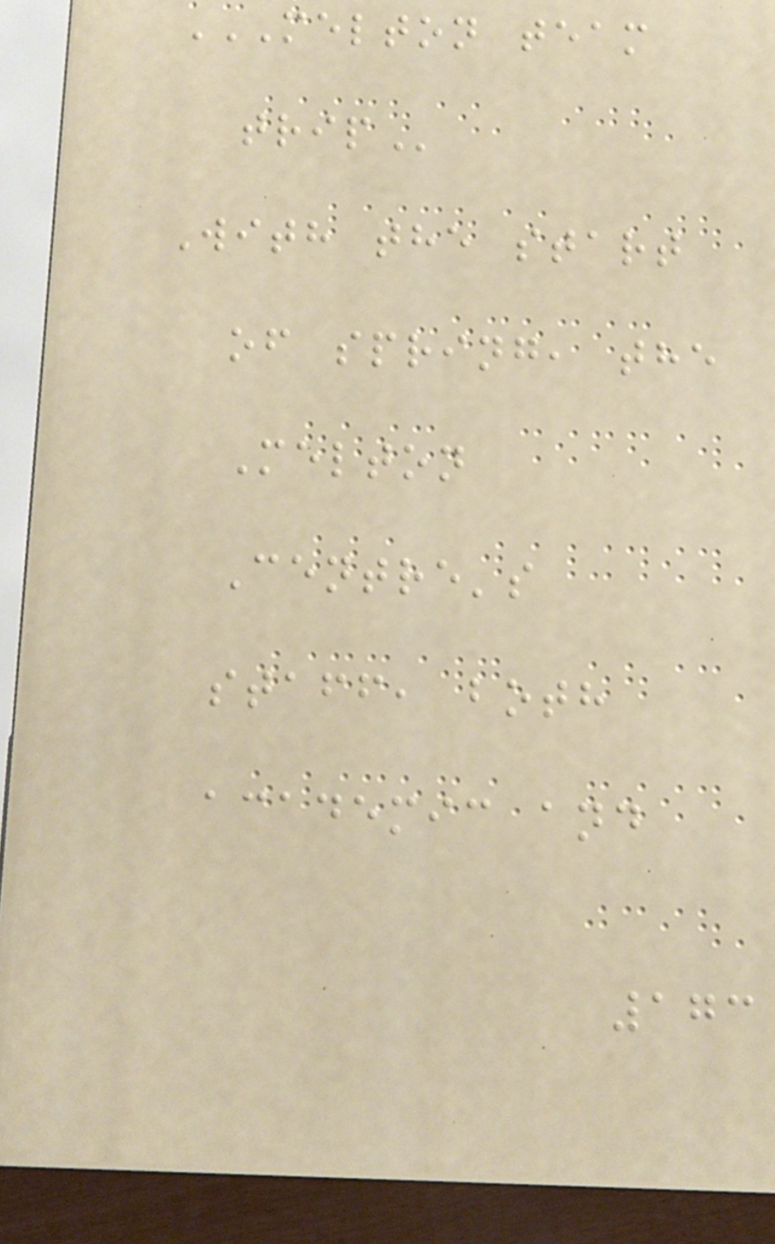MELTON TEAM
TRIP
With the start
of spring, the
Melton
Centre's
staff, both
academic and
173
